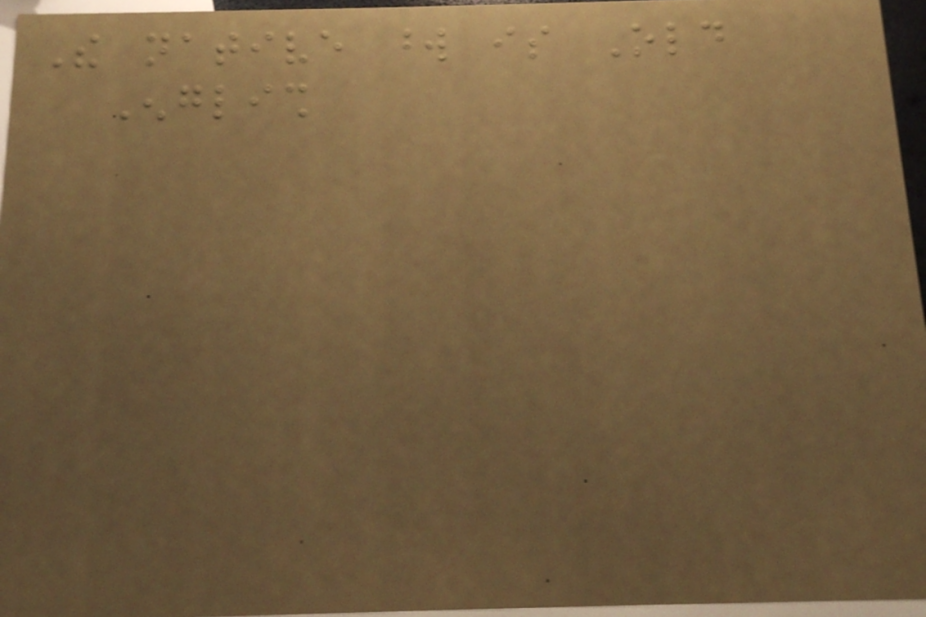The native word is Old
English
